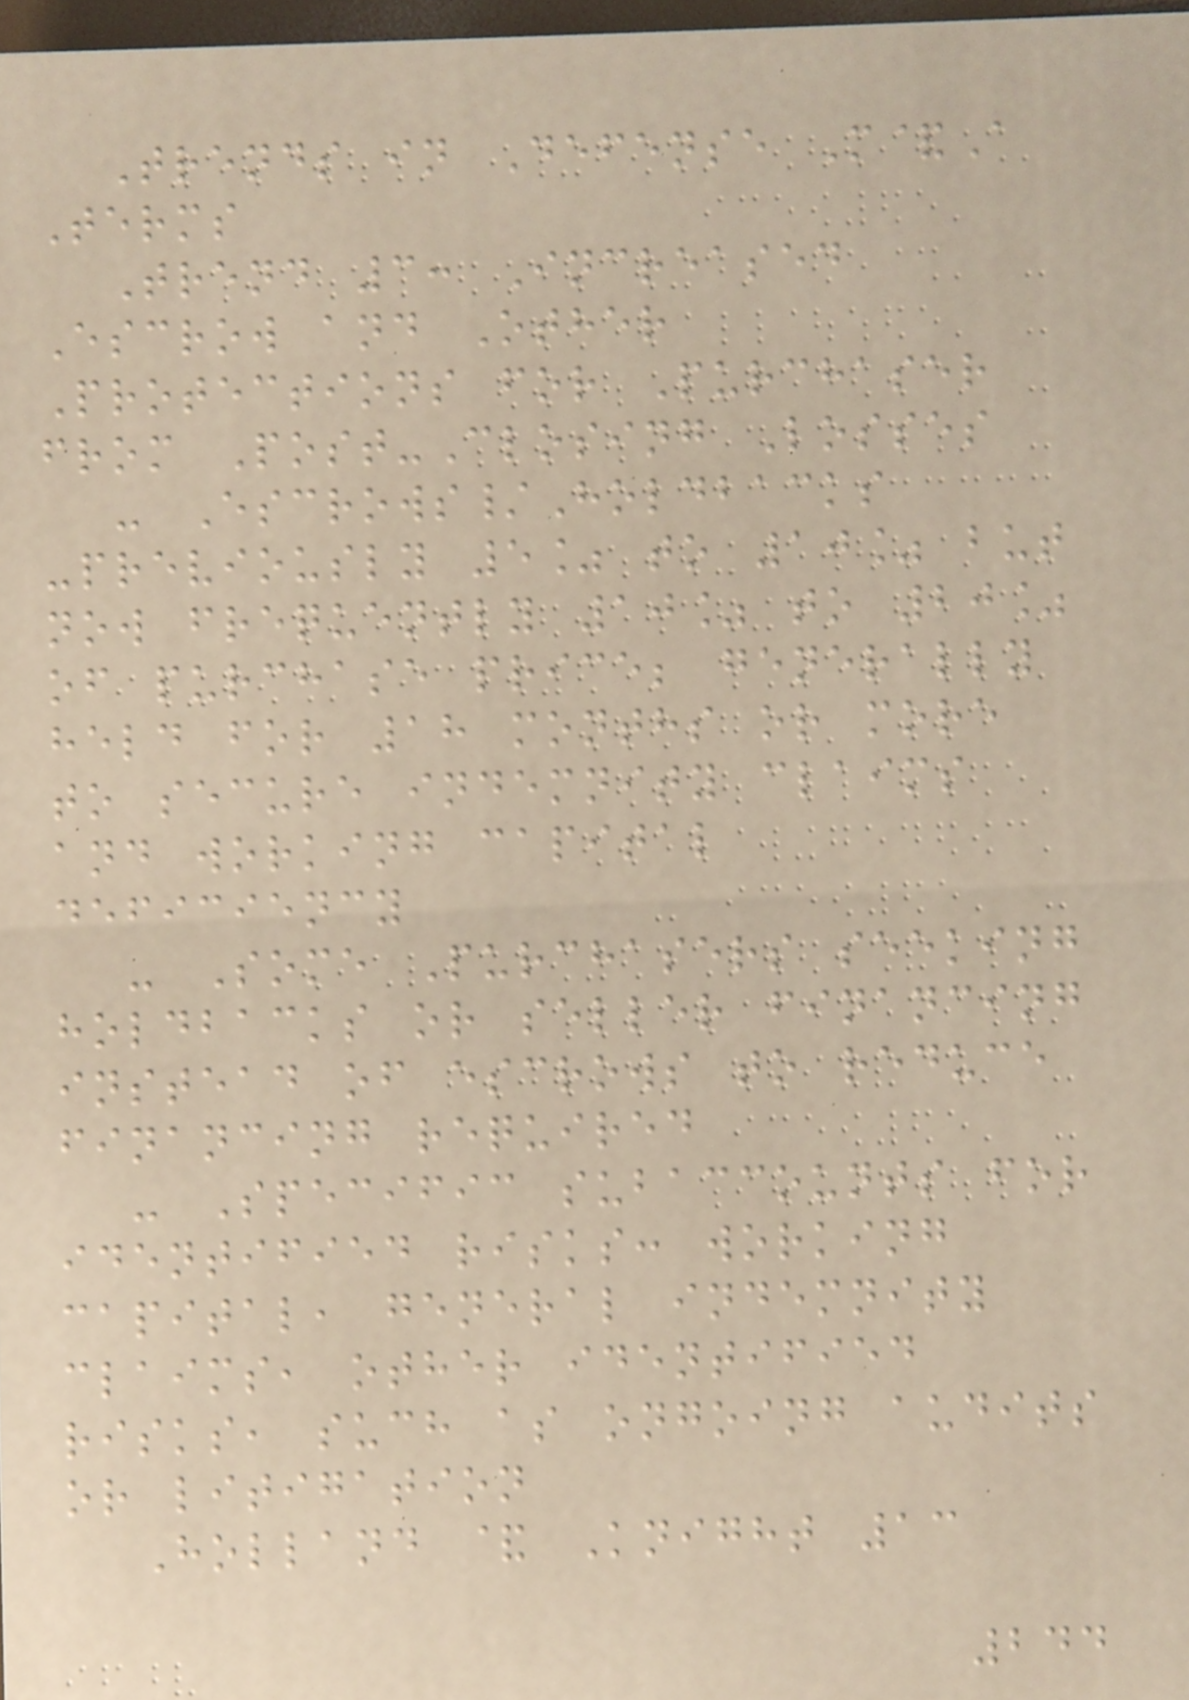Trends in Defense M&A
Terms
Trend 3: Increased
Escrow and Other
Protections for Purchaser
from Post-Closing Losses
- Escrows/Holdbacks
-previously 5% to 10% but
now frequently 10% to 20%
of purchase price; generally
held for 18 months or more
to secure indemnity claims
and working capital
deficiency
- Some Purchasers seeking
holdbacks or seller financing
instead of escrows to reduce
financing required
- Specific subaccounts for
identified risks: working
capital, general indemnity
claims, other identified
risks, such as ongoing audits
or litigation
Holland & Knight 13
244
